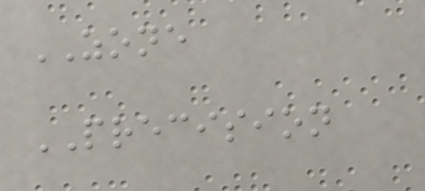ZONE
PRECISION
